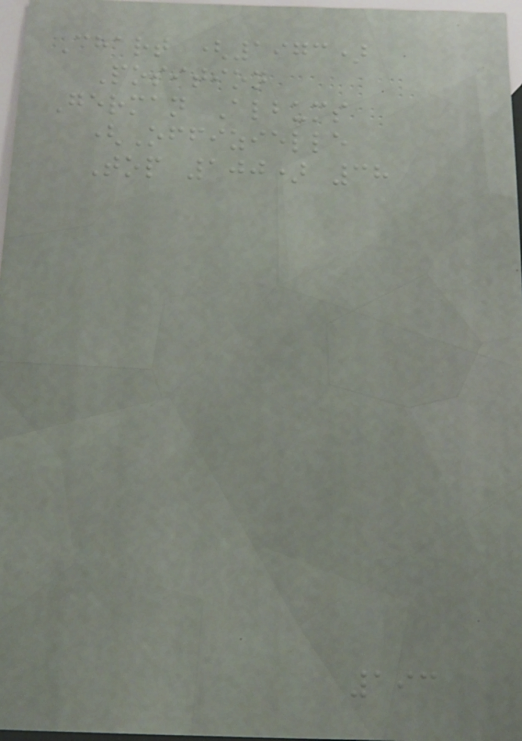Chart (1973)
Position
German Albums
(Offizielle
Top 100) 38
193
